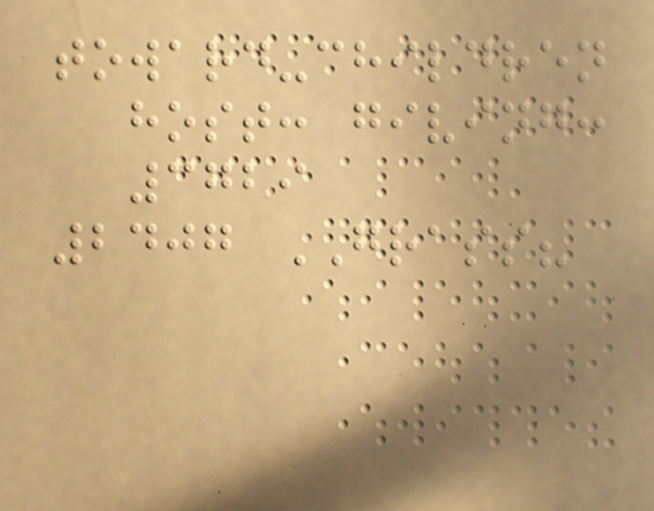toward-children
host: giving:
3729
2407 GRASS?
